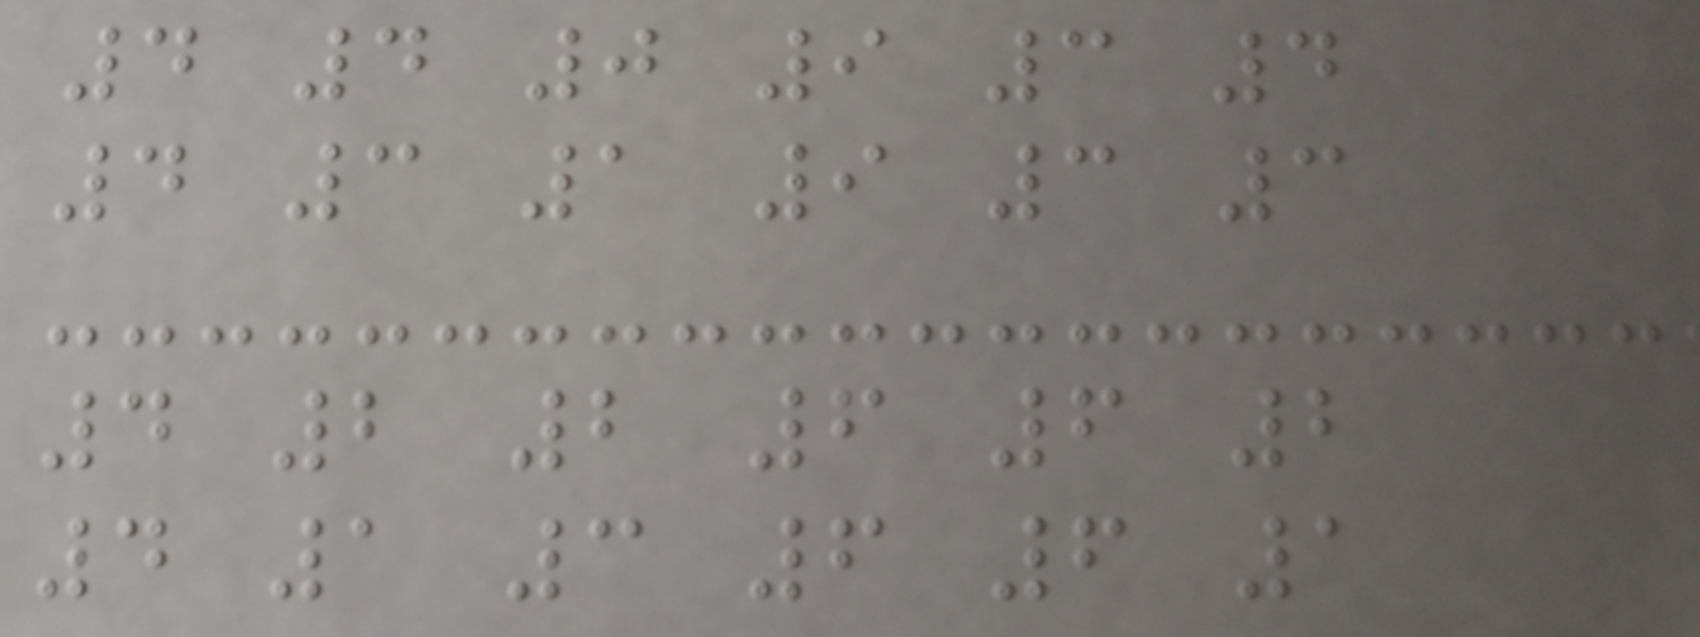4 4 0 9 3 4
4 3 1 9 3 3
4 2 2 6 6 2
4 1 3 6 6 1
